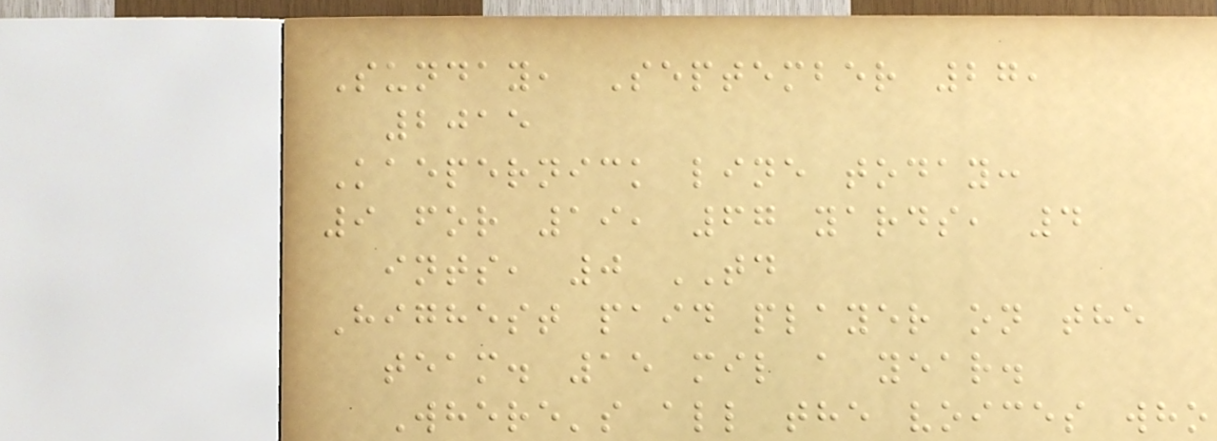Sunday, September 27,
2015
Kaepernick line today:
9 for 19, 67 yards, 4
ints, 0 TD
Highest paid player on the
team. 15 mil a year.
Where's all the voices who
